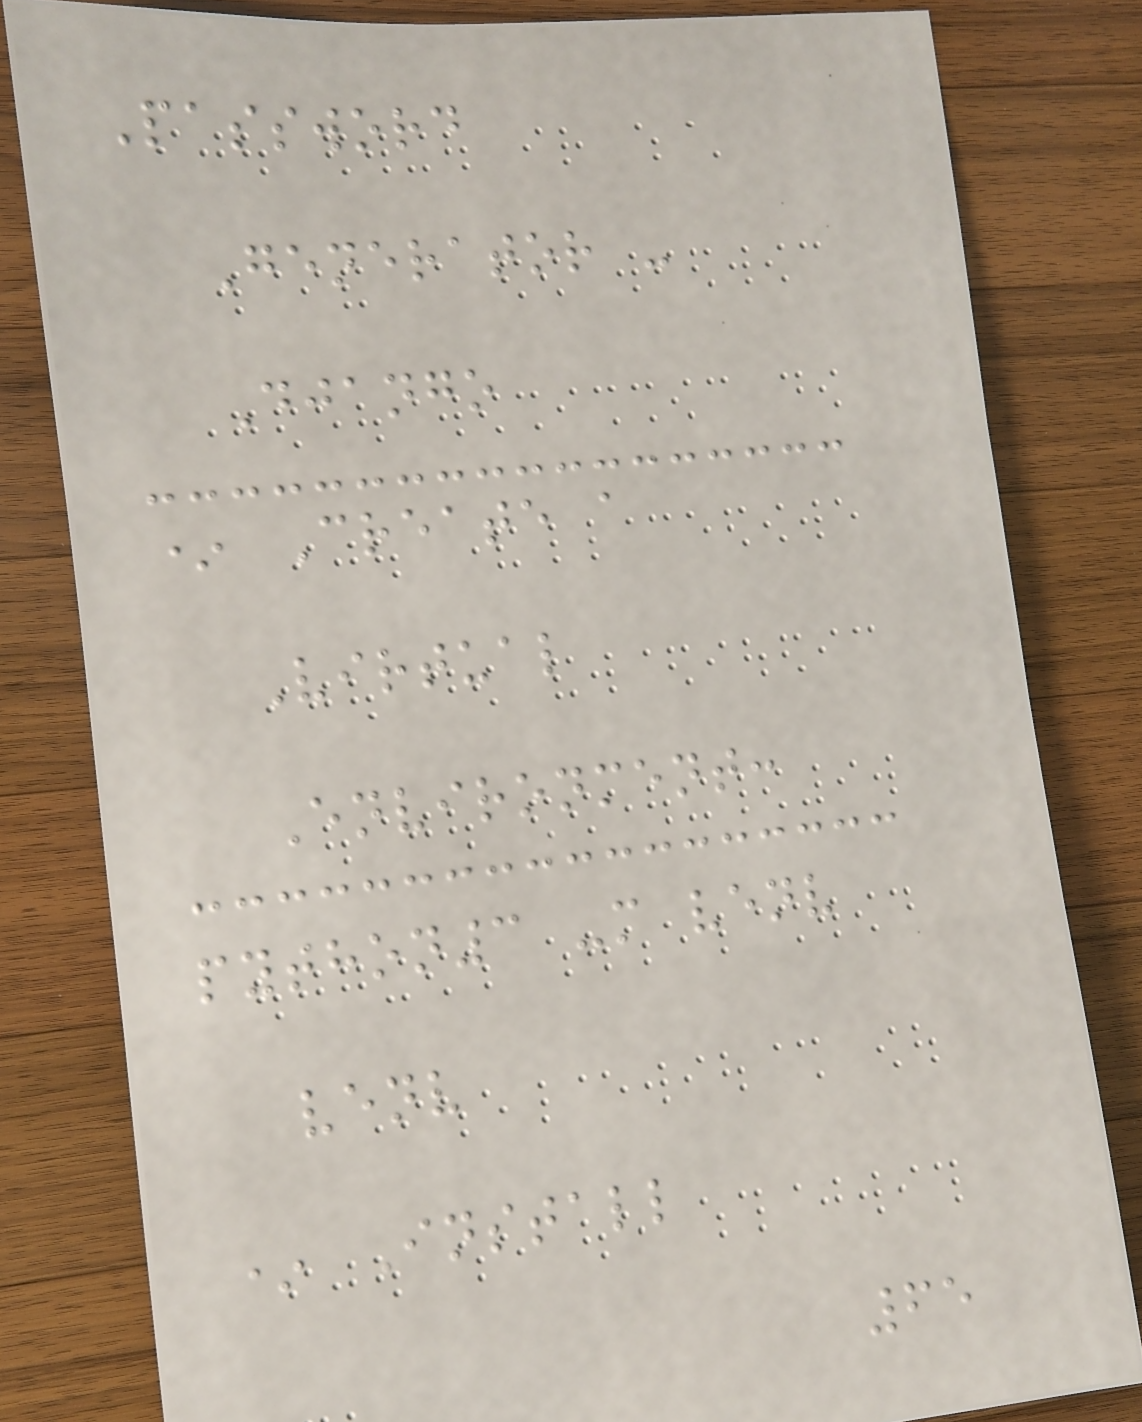Password
Generator -
Django
* Create a
Virtual
Environment:
python3 -m venv
venv
* Install
65
